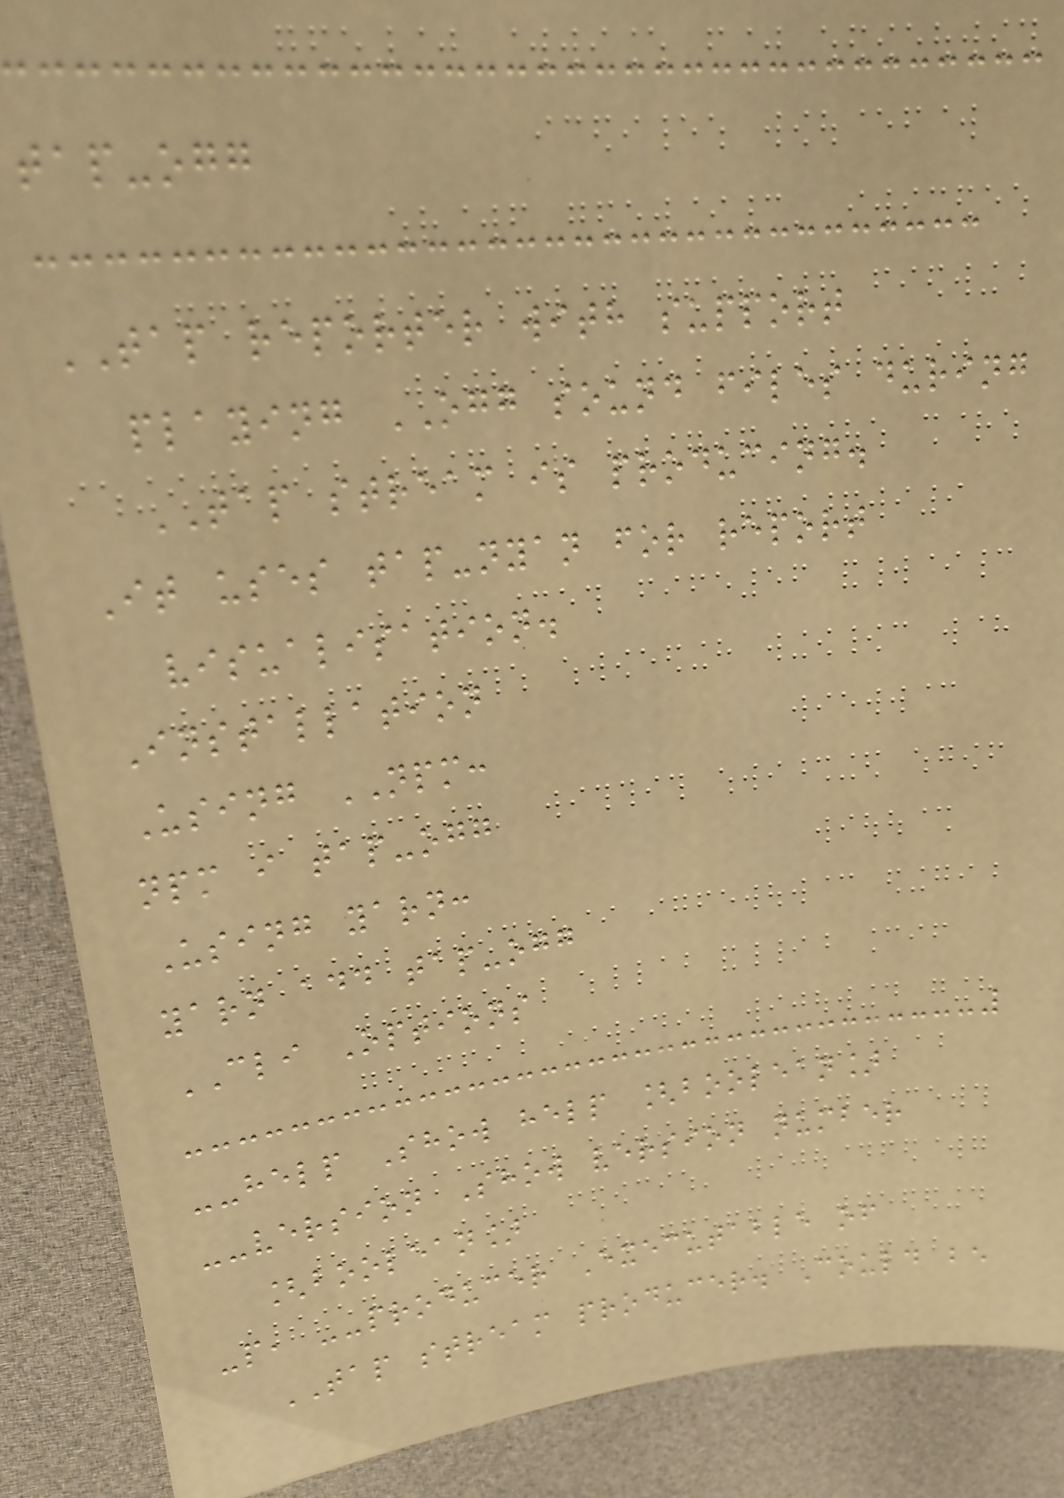tap-ogg
TAP reporter with support
playing OGG sound files during
TAP stream is producing.
It uses tap-nyan for report
visualisation.
Installation
Using NPM:
npm i tap-ogg
Using yarn:
yarn add tap-ogg
CLI Options
--help Show help [boolean]
--version Show version number
[boolean]
-p, --producer Executable of
TAP stream producer. Could be
